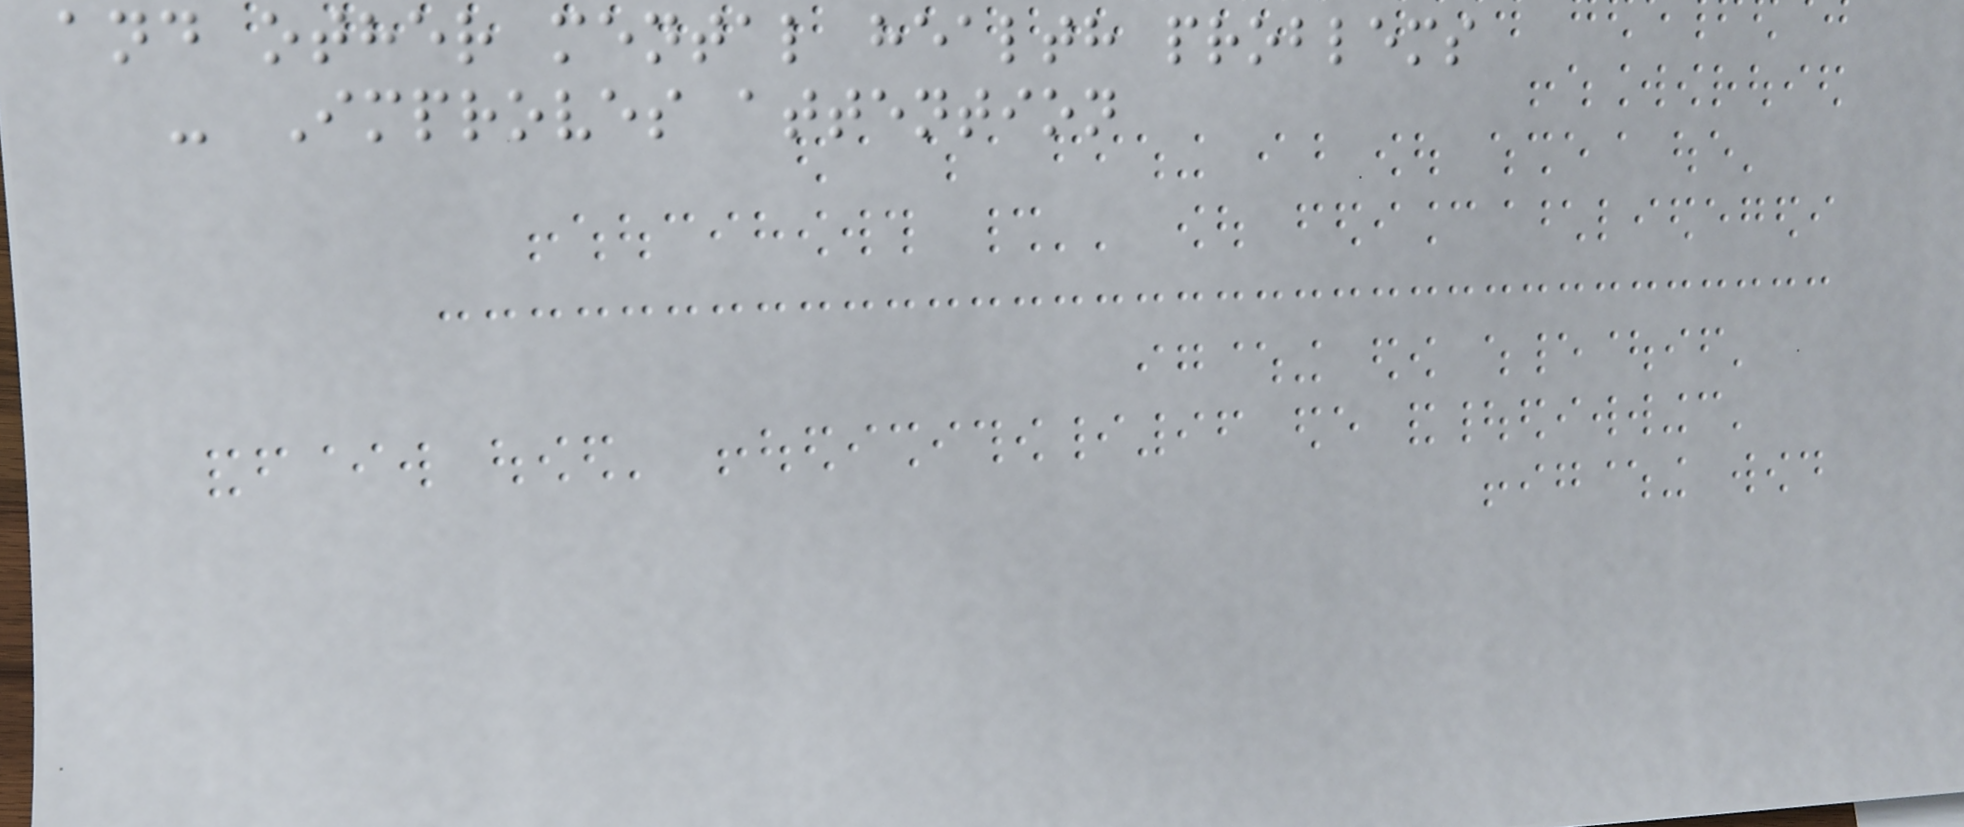and other mental health problems
- Improves attention
